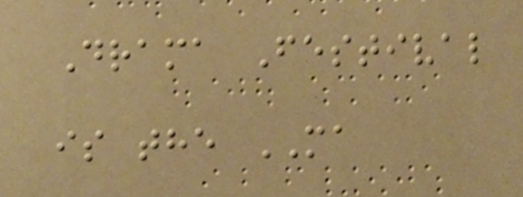Drama Festival
is the MA
